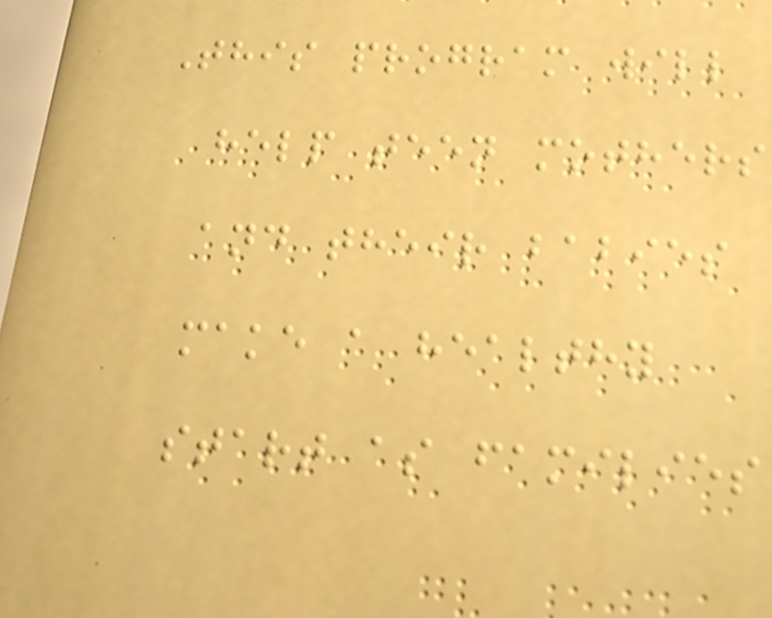This program will
help teen mothers
and their babies
make a healthy
start as families
